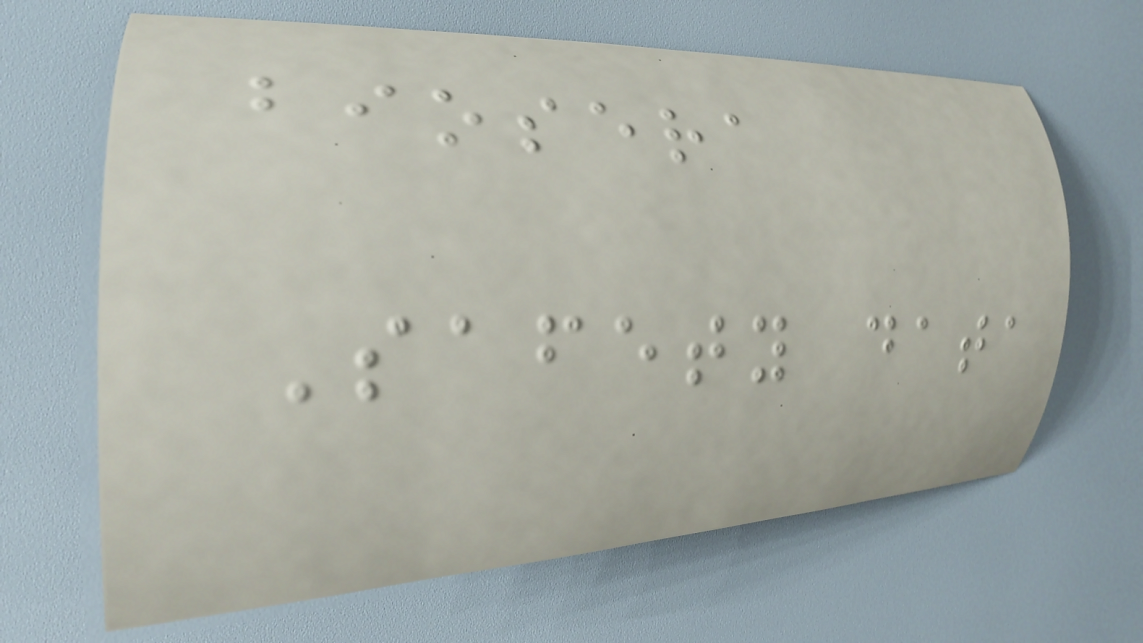biosera
Safety data
